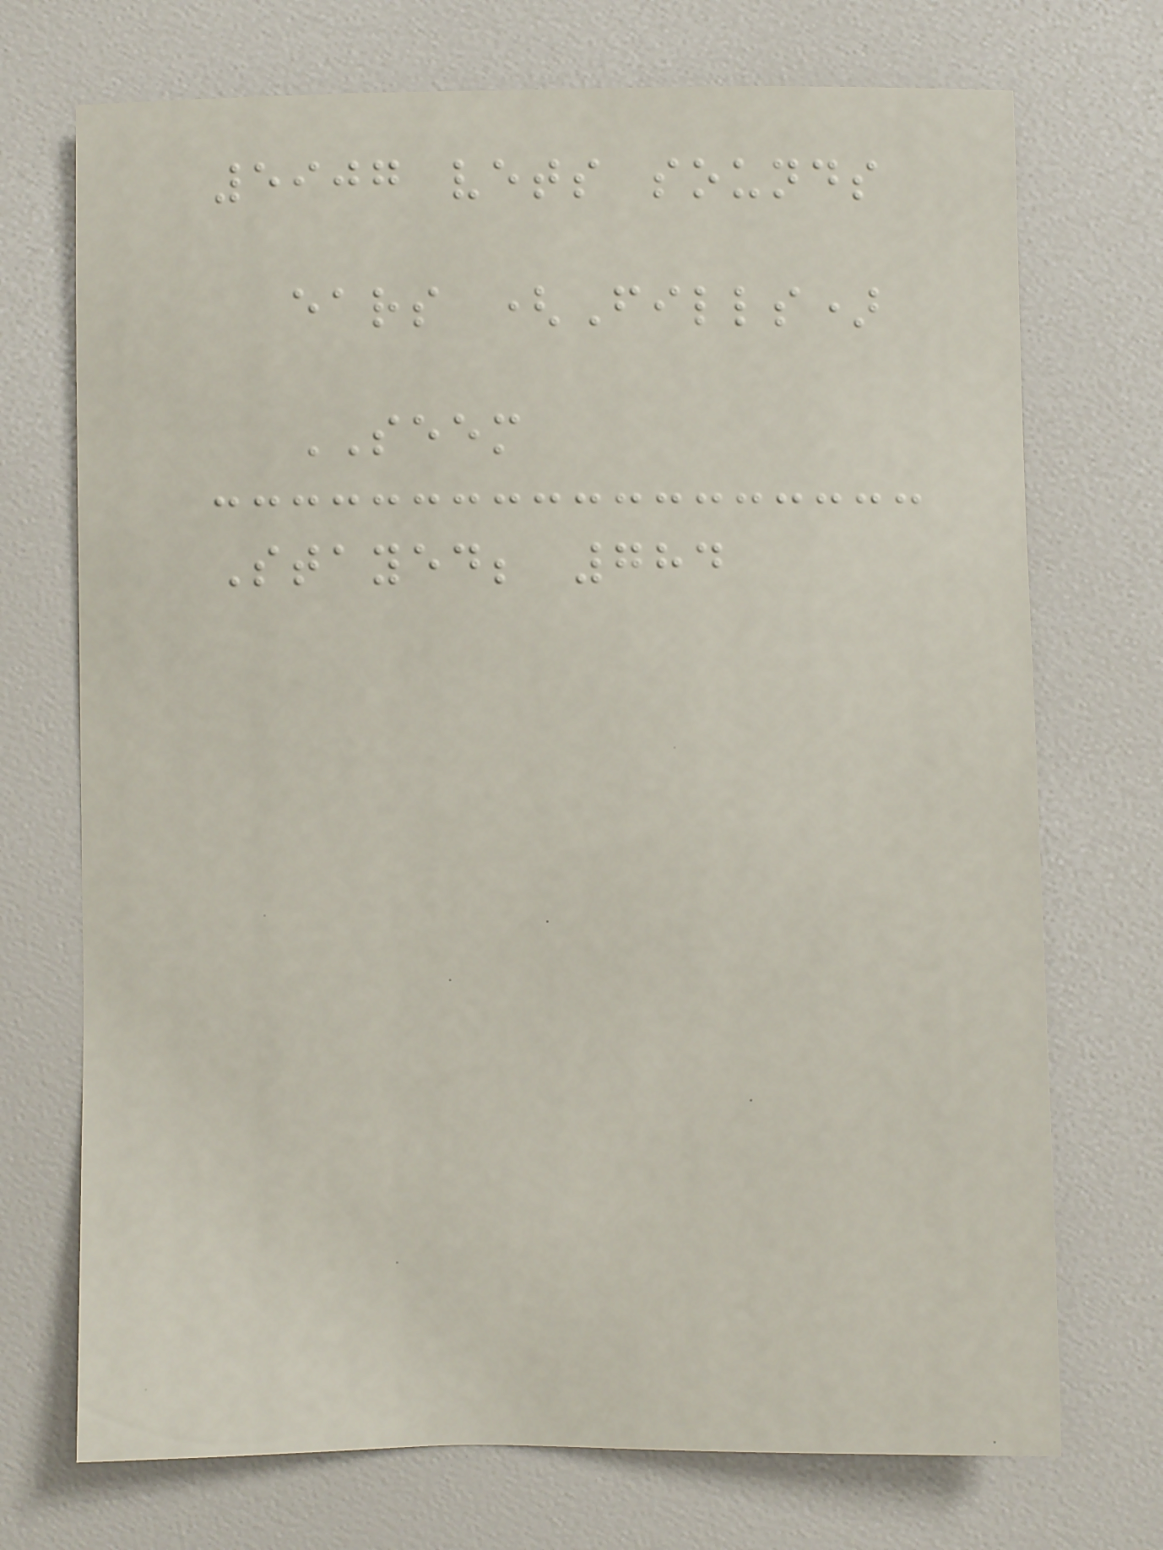5907 vets sounds
ears (Fills)
SEEM
Stayed; 784
